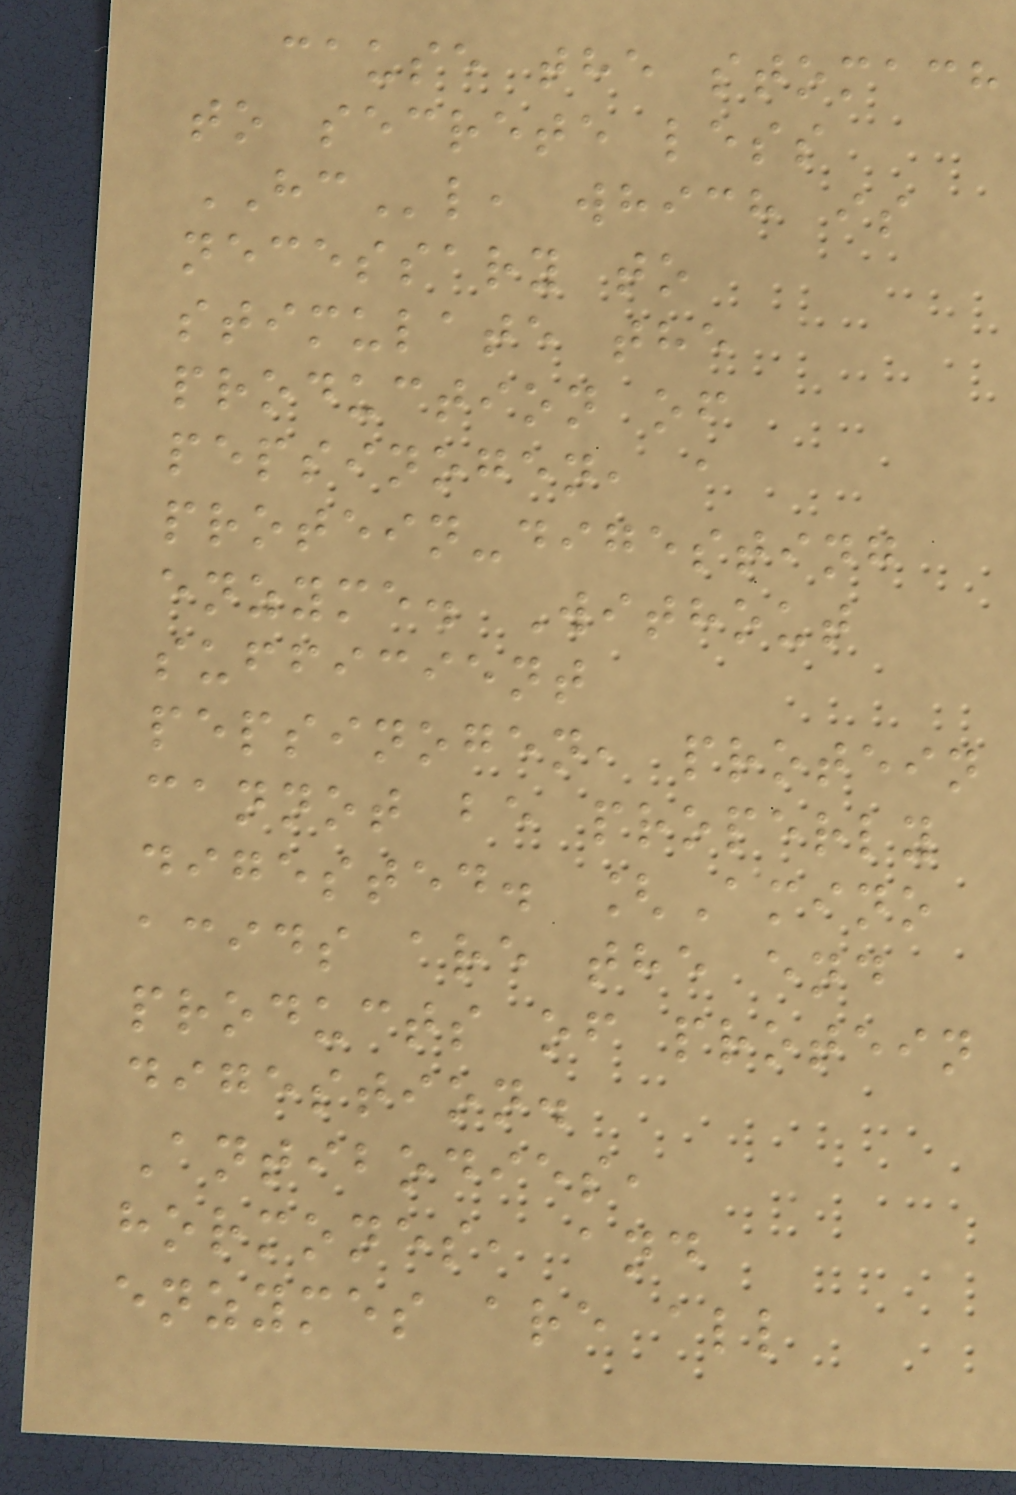cause the stomach
to secrete less
HCl, which is
necessary to
stimulate the
production of
pepsinogen, a
protein-digesting
enzyme. Without
sufficient
pepsinogen, protein
cannot be properly
digested. [Amino
acids are the end
products of protein
digestion.
Antibodies,
hormones, and
enzymes are all
